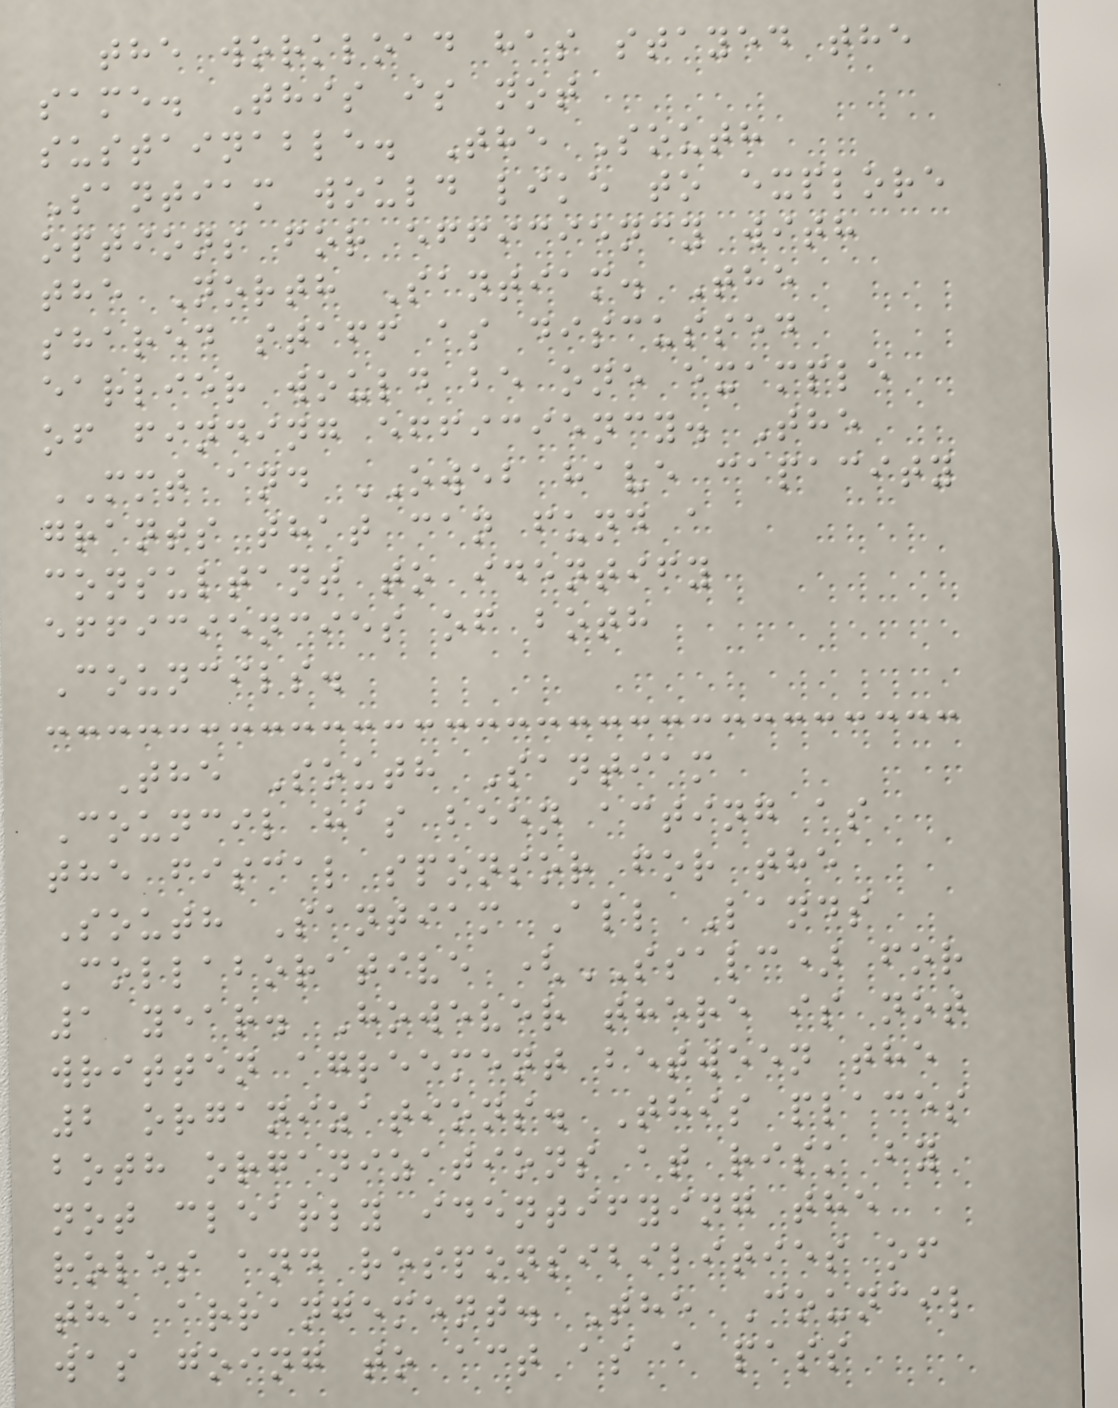the workload has stayed the
same. This is not
sustainable. The South
Santiam would like to explore
options for efficiency with
the North Santiam. The
shared staff as discussed
earlier would be one example
of finding efficiency. The
MMT and OWEB have capacity
grants that can fund a
consultant to identify
efficiencies of both
Councils.
The South Santiam
Council has been acting as
the fiscal sponsor for the
South Santiam All Lands
Collaborative (SSALC) for
1 year. However there is not
written agreement between the
2 organizations. This places
both organizations at risk by
not clearly identifying the
roles and responsibilities of
the arrangement. The Council
was going to act as a pass
